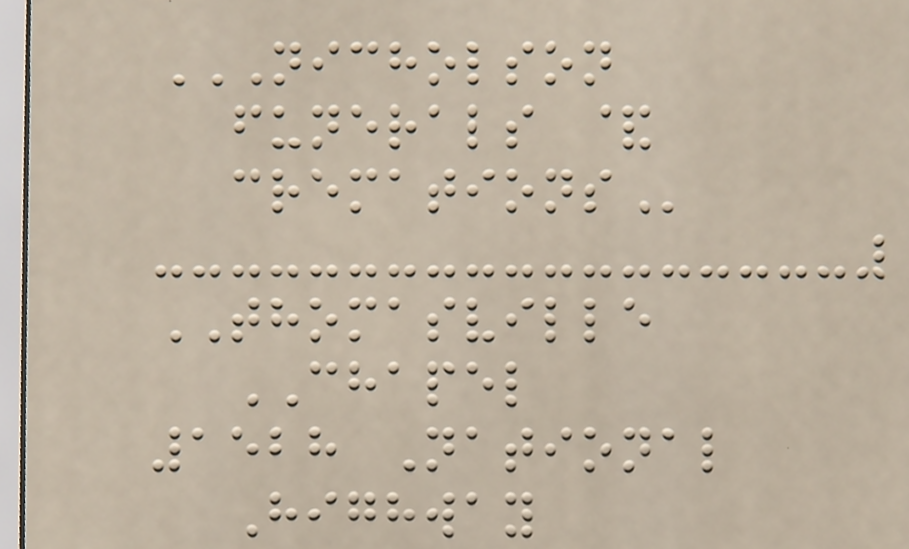NICHOLSON
FUNERALS &
CREMATIONS
THOMASVILLE
CHAPEL
1528 National
Highway
